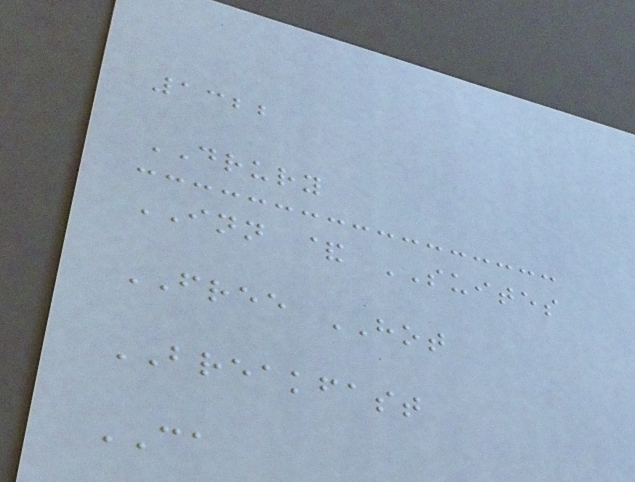1322
DRURY
INN & SUITES
FREE HOT
BREAKFAST
CA
